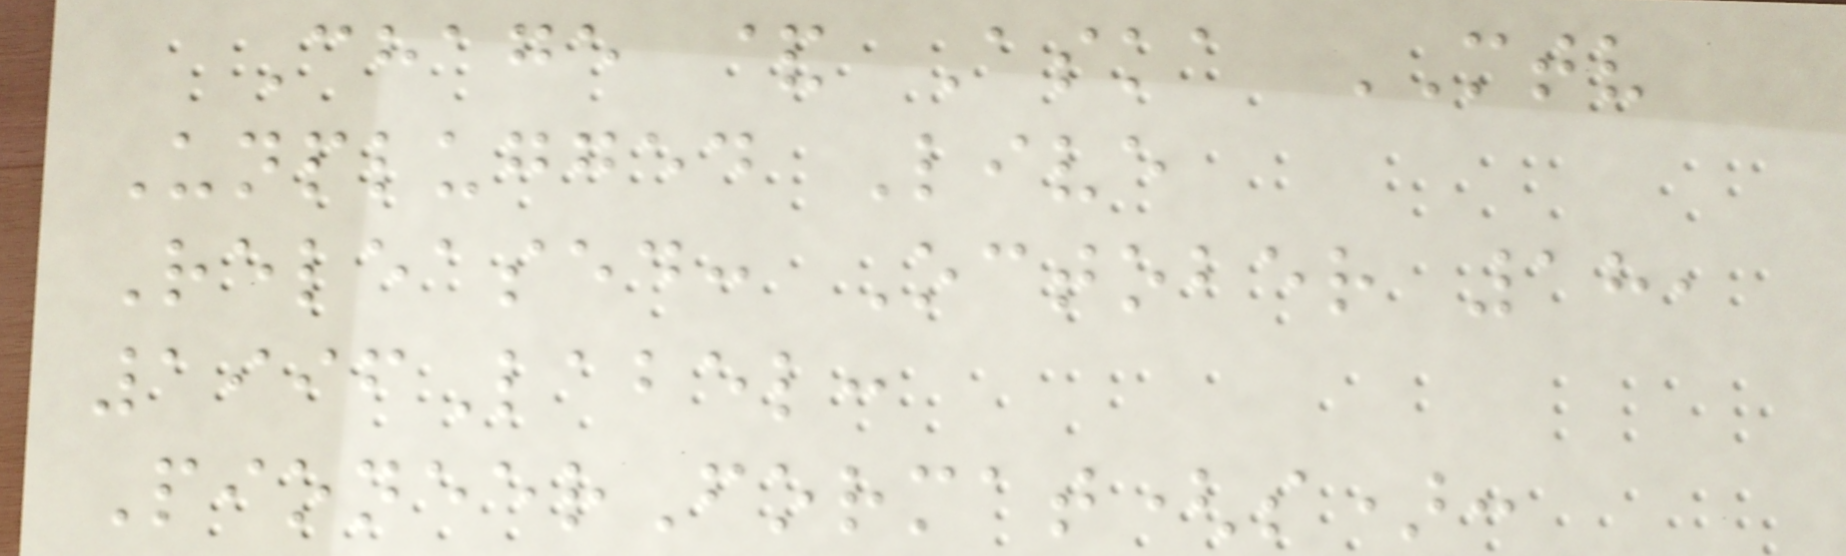Chage & Aska MTV
Unplugged Live
Released: October 18,
1996Label:
PioneerFormat(s):
